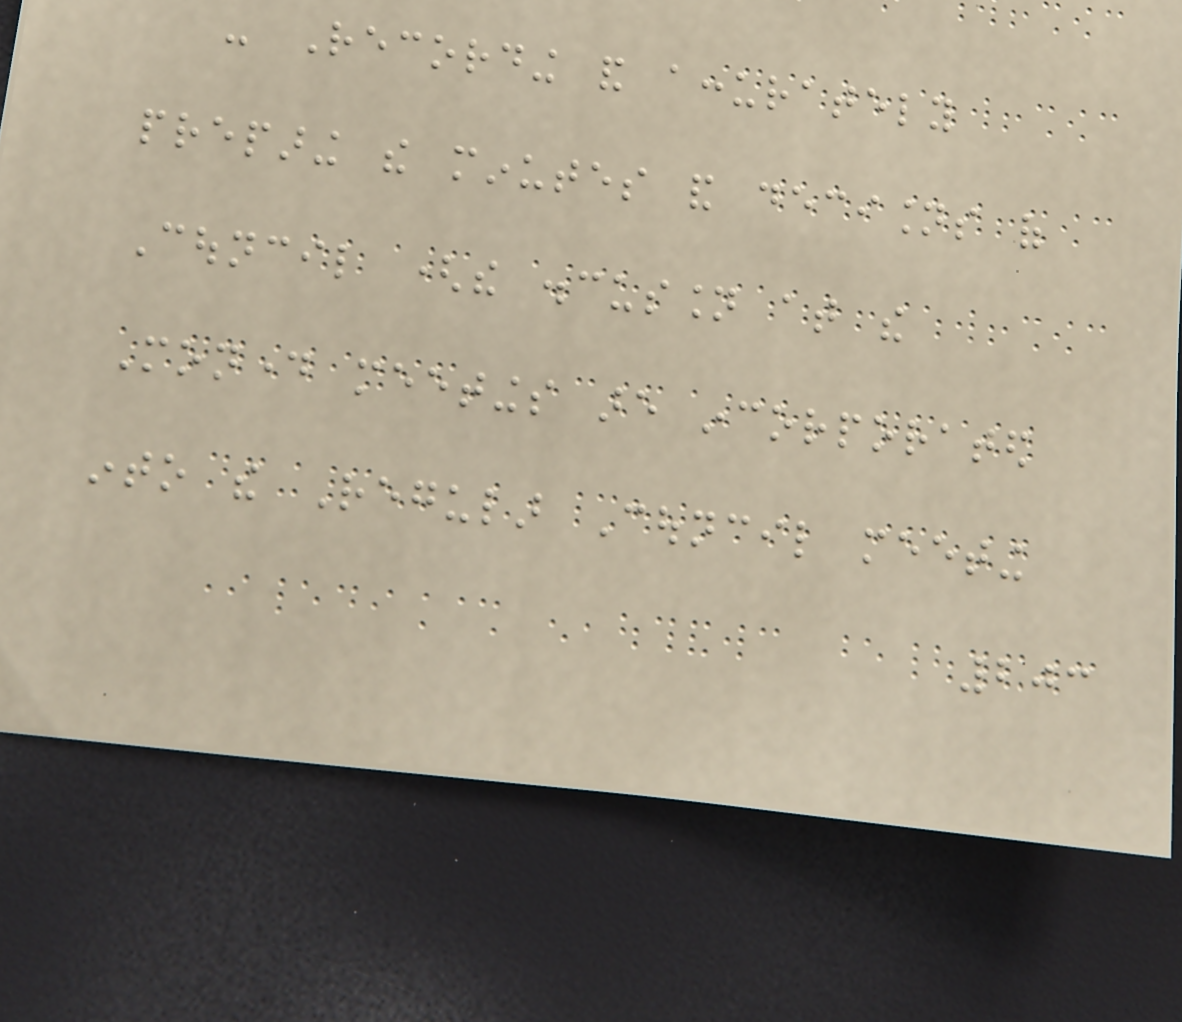- Recording and accurately
preparing the minutes and decisions of
Council (the discussion at the
Monday meetings are incorporated
into the Regular Council meeting
203
